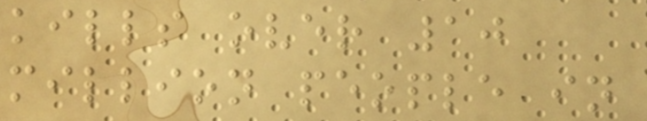kills over 10
million people in
